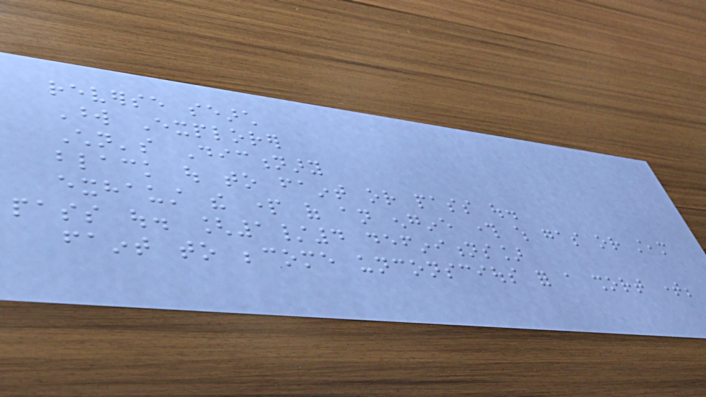reverse search
Word Explorer
Children's Dictionary
black out to faint or pass out.
exhaust the part of an engine through which gas or steam
pass out. [1/4 definitions]
faint to become unconscious for a short time;
